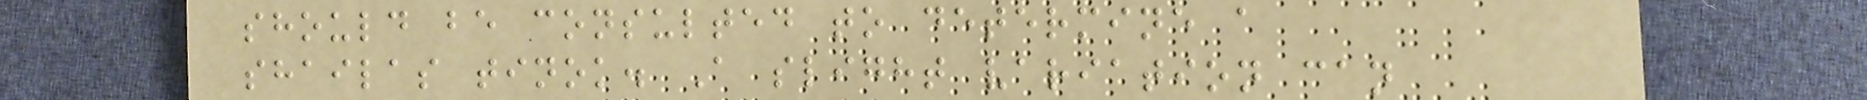should be consulted to determine a
shailas tinok. A slight variation can
